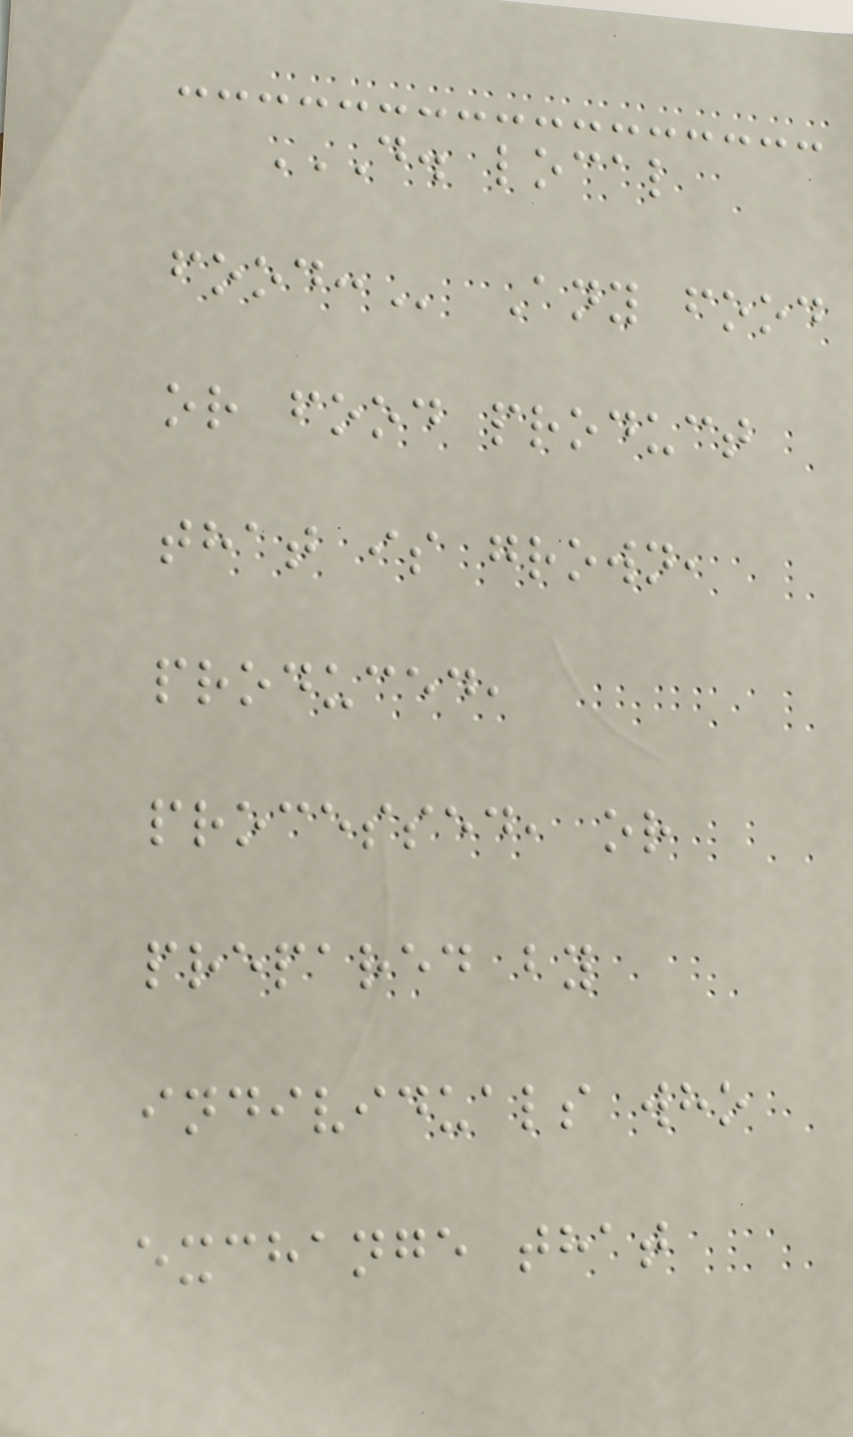D. LOCAL
FOOD: Any food
or food product
that is grown,
produced,
processed, or
prepared by
individuals who
exchange that
